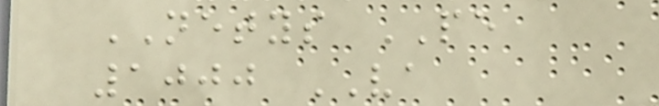NETYS PE
1000 VA
